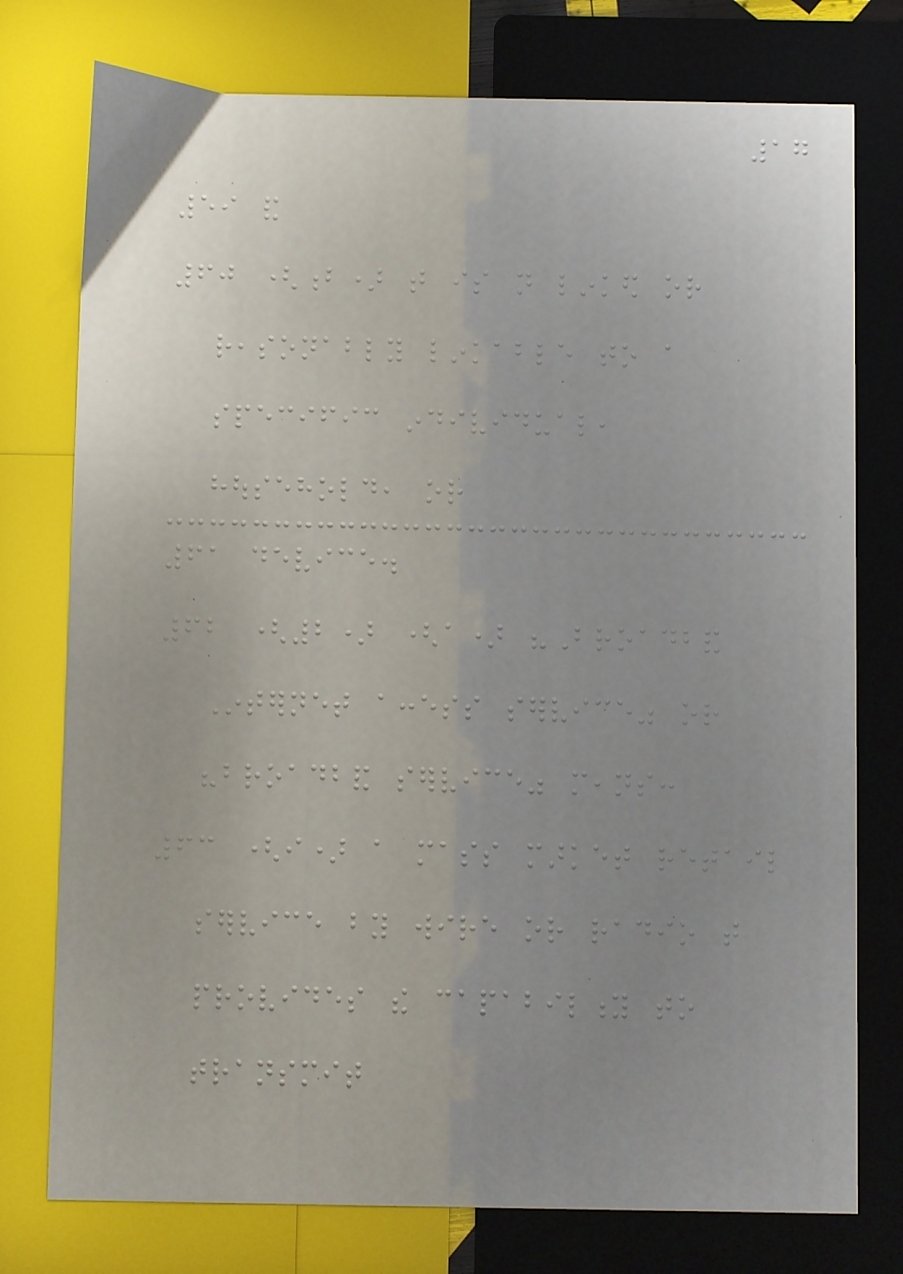17
59 and
60 (b) that is not linked or
reasonably linkable to a
specific individual,
household, or
61 device.
62 (2) (a) "Broadband
Internet access service" or
"broadband service" means:
63 (i) a mass market retail
service by wire or radio that
provides the capability to
transmit
